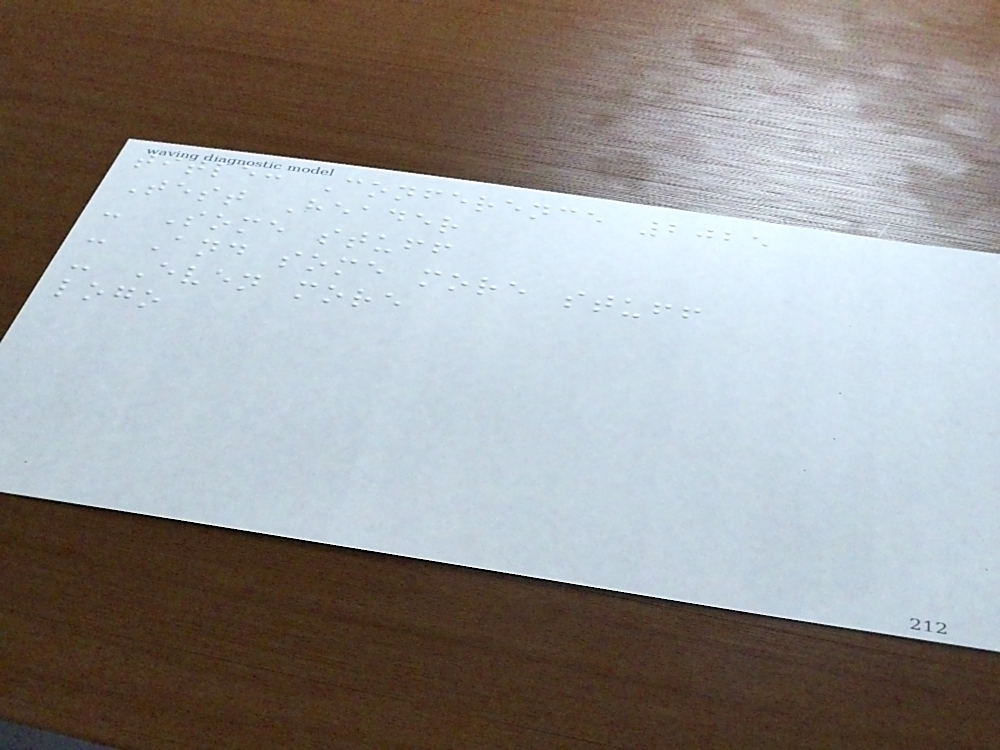title: Conference 2025
Test Header
- Some stuff
- And some more stuff
- Even more
logo
